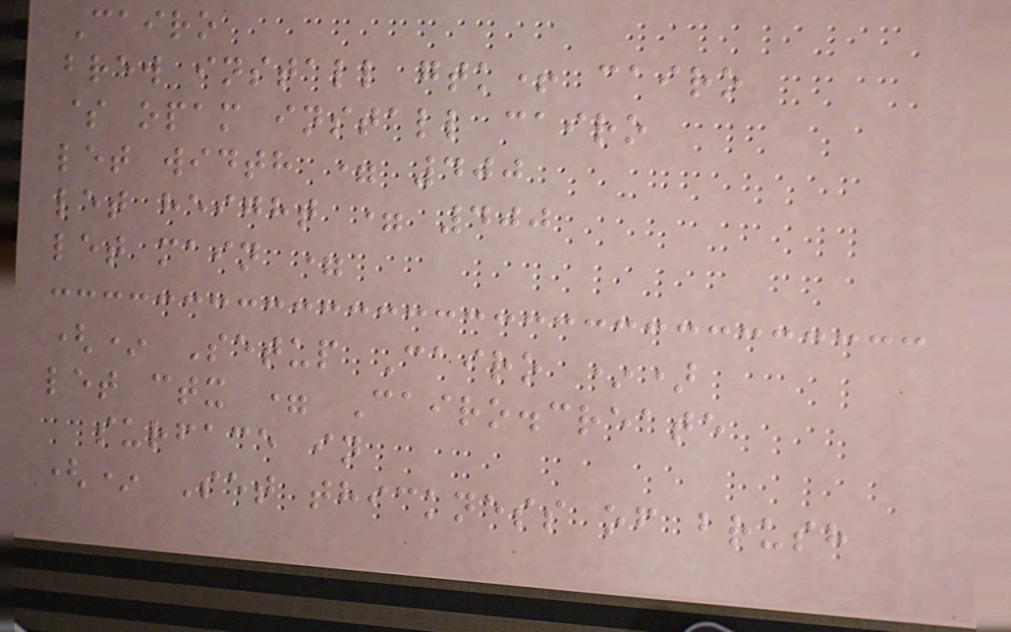Cairo
brew install gtk+ cairo
$ opam install cairo
let width = 400
let height = 400
let main =
(* Setup Cairo *)
let ctx = Cairo.create
surface in
(* Set thickness of brush
